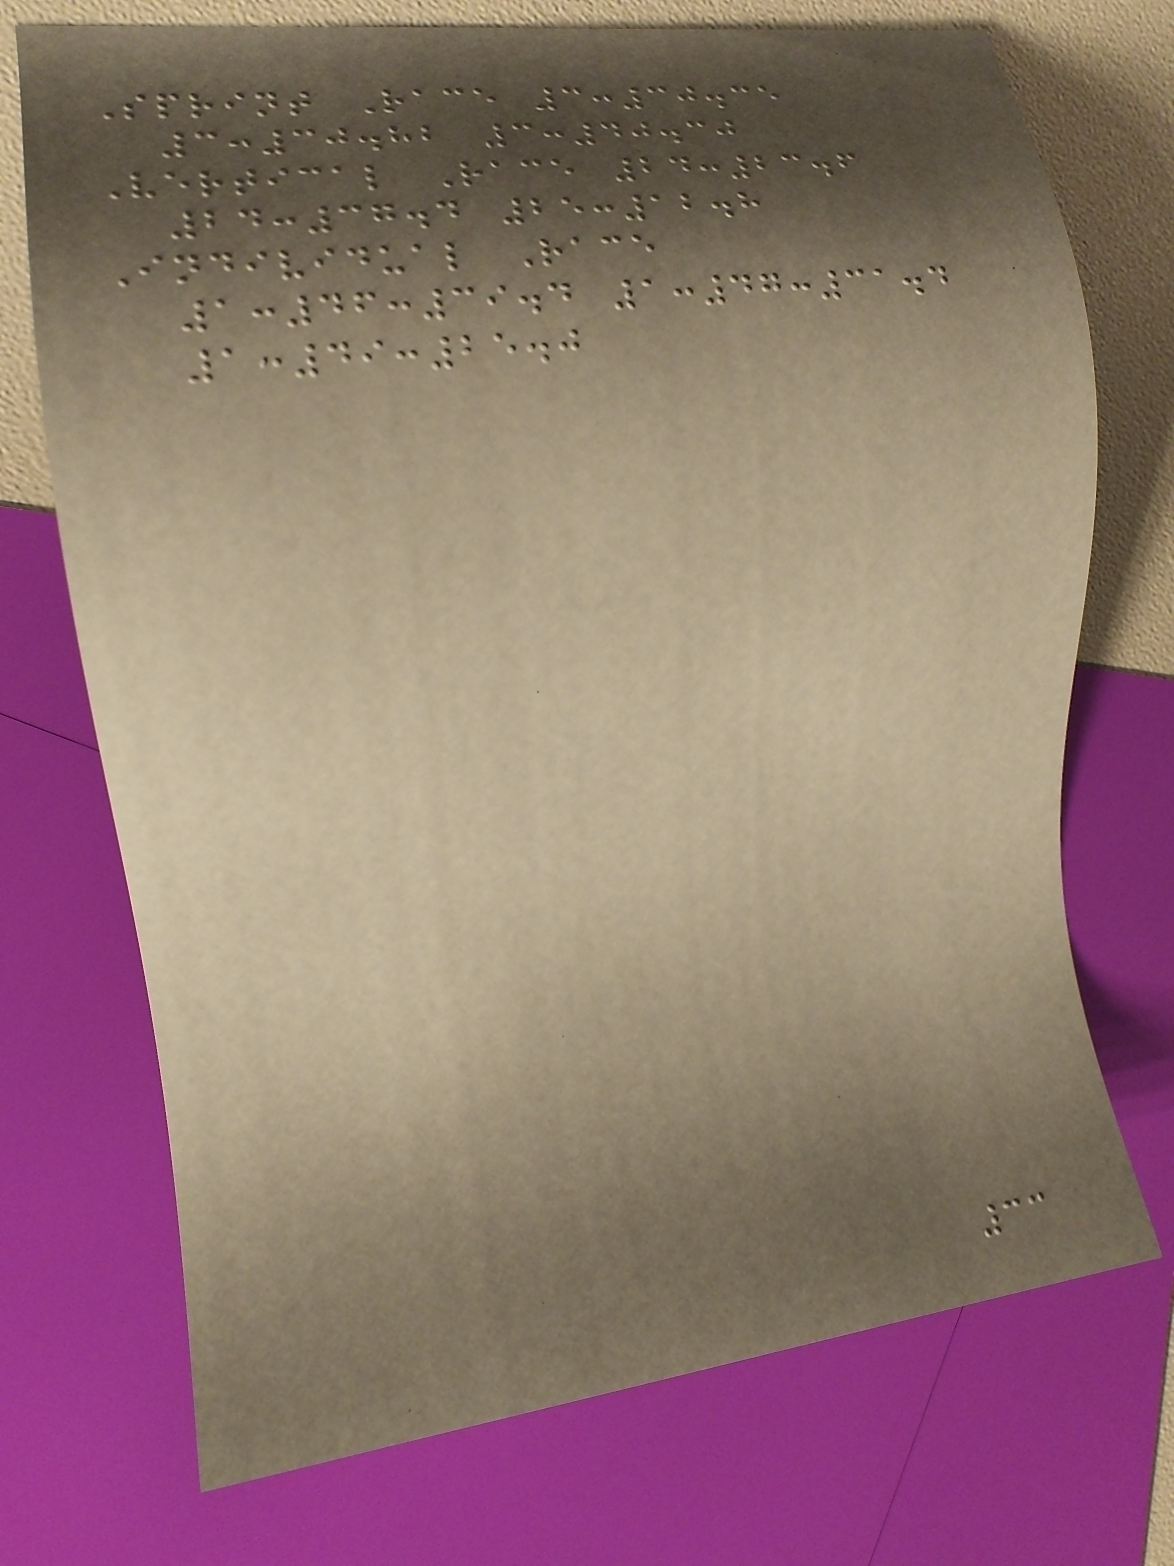Sprint Race 3:30.35
3:30.82 3:40.30
Vertical Race 24:23.6
24:37.4 25:12.8
Individual Race
1:46:39.4 1:47:31.4
1:49:25.0
33
